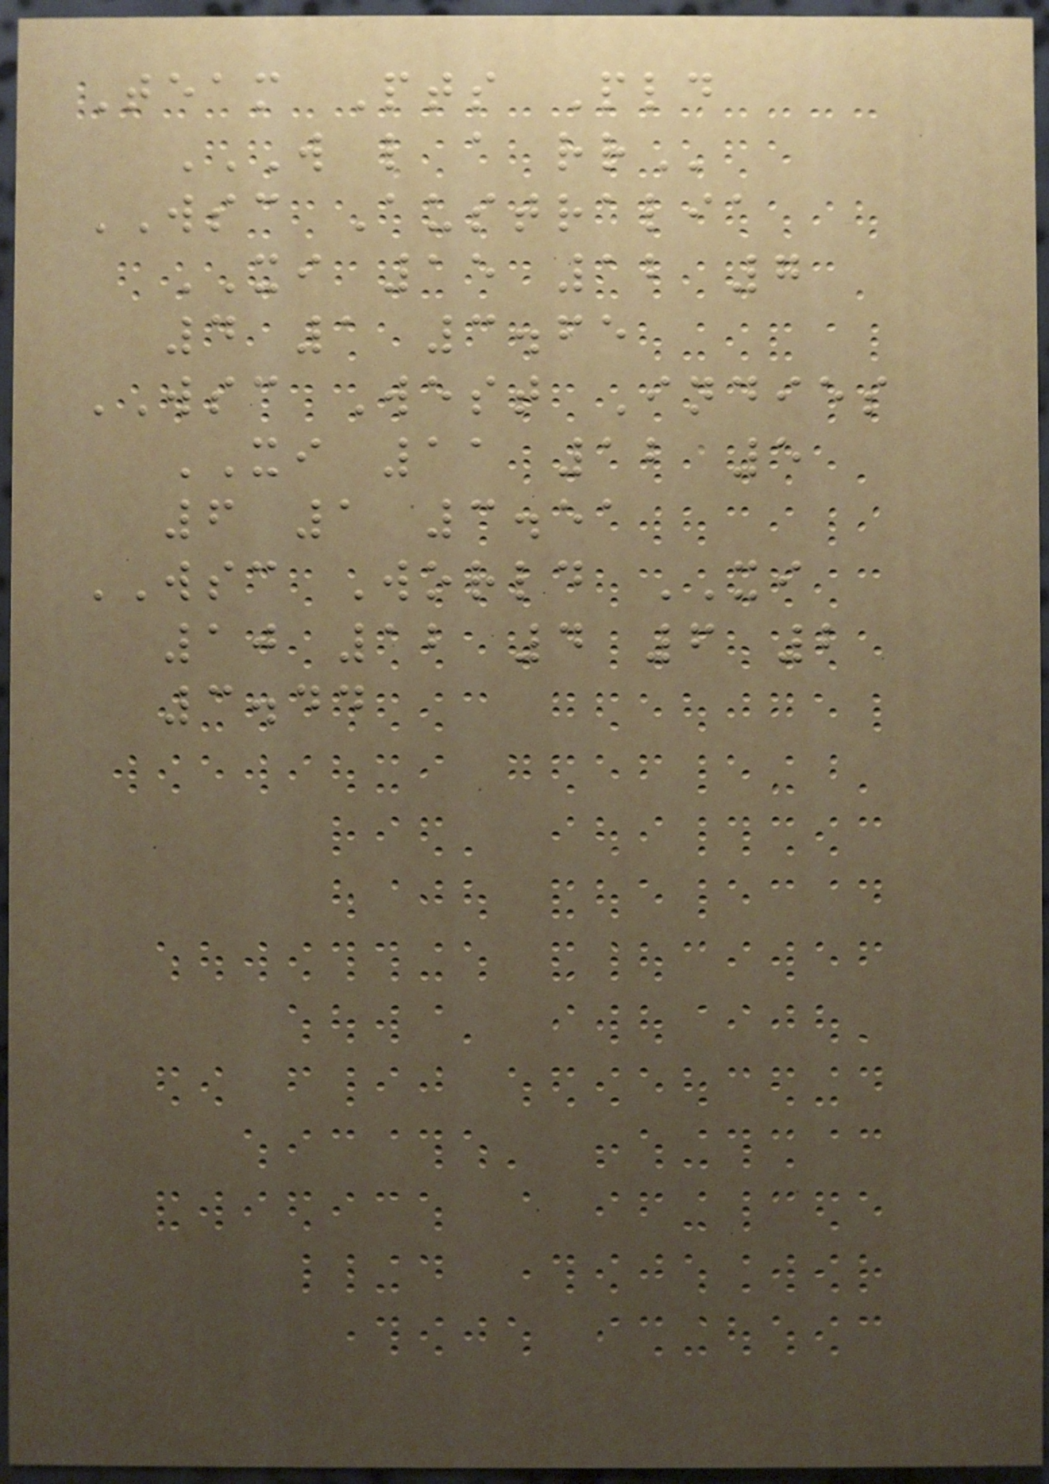Team Pts Pld
W L A RR
WSC Australia
XI 15 12 7
4 1 3.65
WSC West Indies
XI 11 12 5
6 1 3.51
WSC World XI
10 12 4 6 2
3.44
